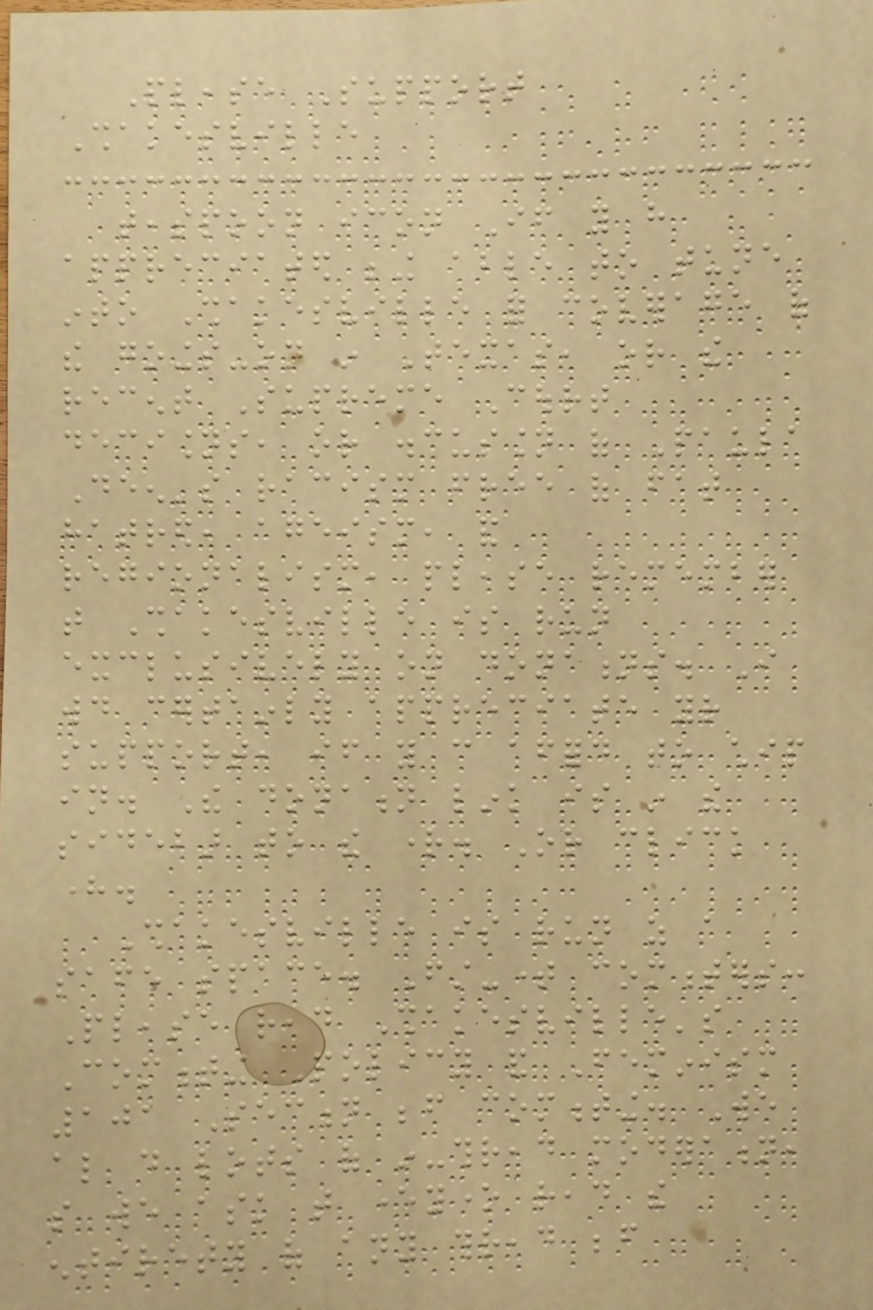Please Support
Shakesville
teaspoon icon If you have
appreciated being able to tune
into Shakesville for coverage of
the goings-on in Texas, or the
recent Supreme Court
decisions, or discussion of Paula
Deen's racism free of fat
hatred, ageism, and
regionalism, please remember
that Shakesville is run
exclusively on donations. I
would certainly appreciate your
support, if you can afford to chip
in. The donation link is in the
sidebar to the right. Or click
here.
Shakesville is run as a
safe space. First-time commenters:
Please read Shakesville's
Commenting Policy and Feminism
101 Section before commenting. We
also do lots of in-thread moderation,
so we ask that everyone read the
entirety of any thread before
